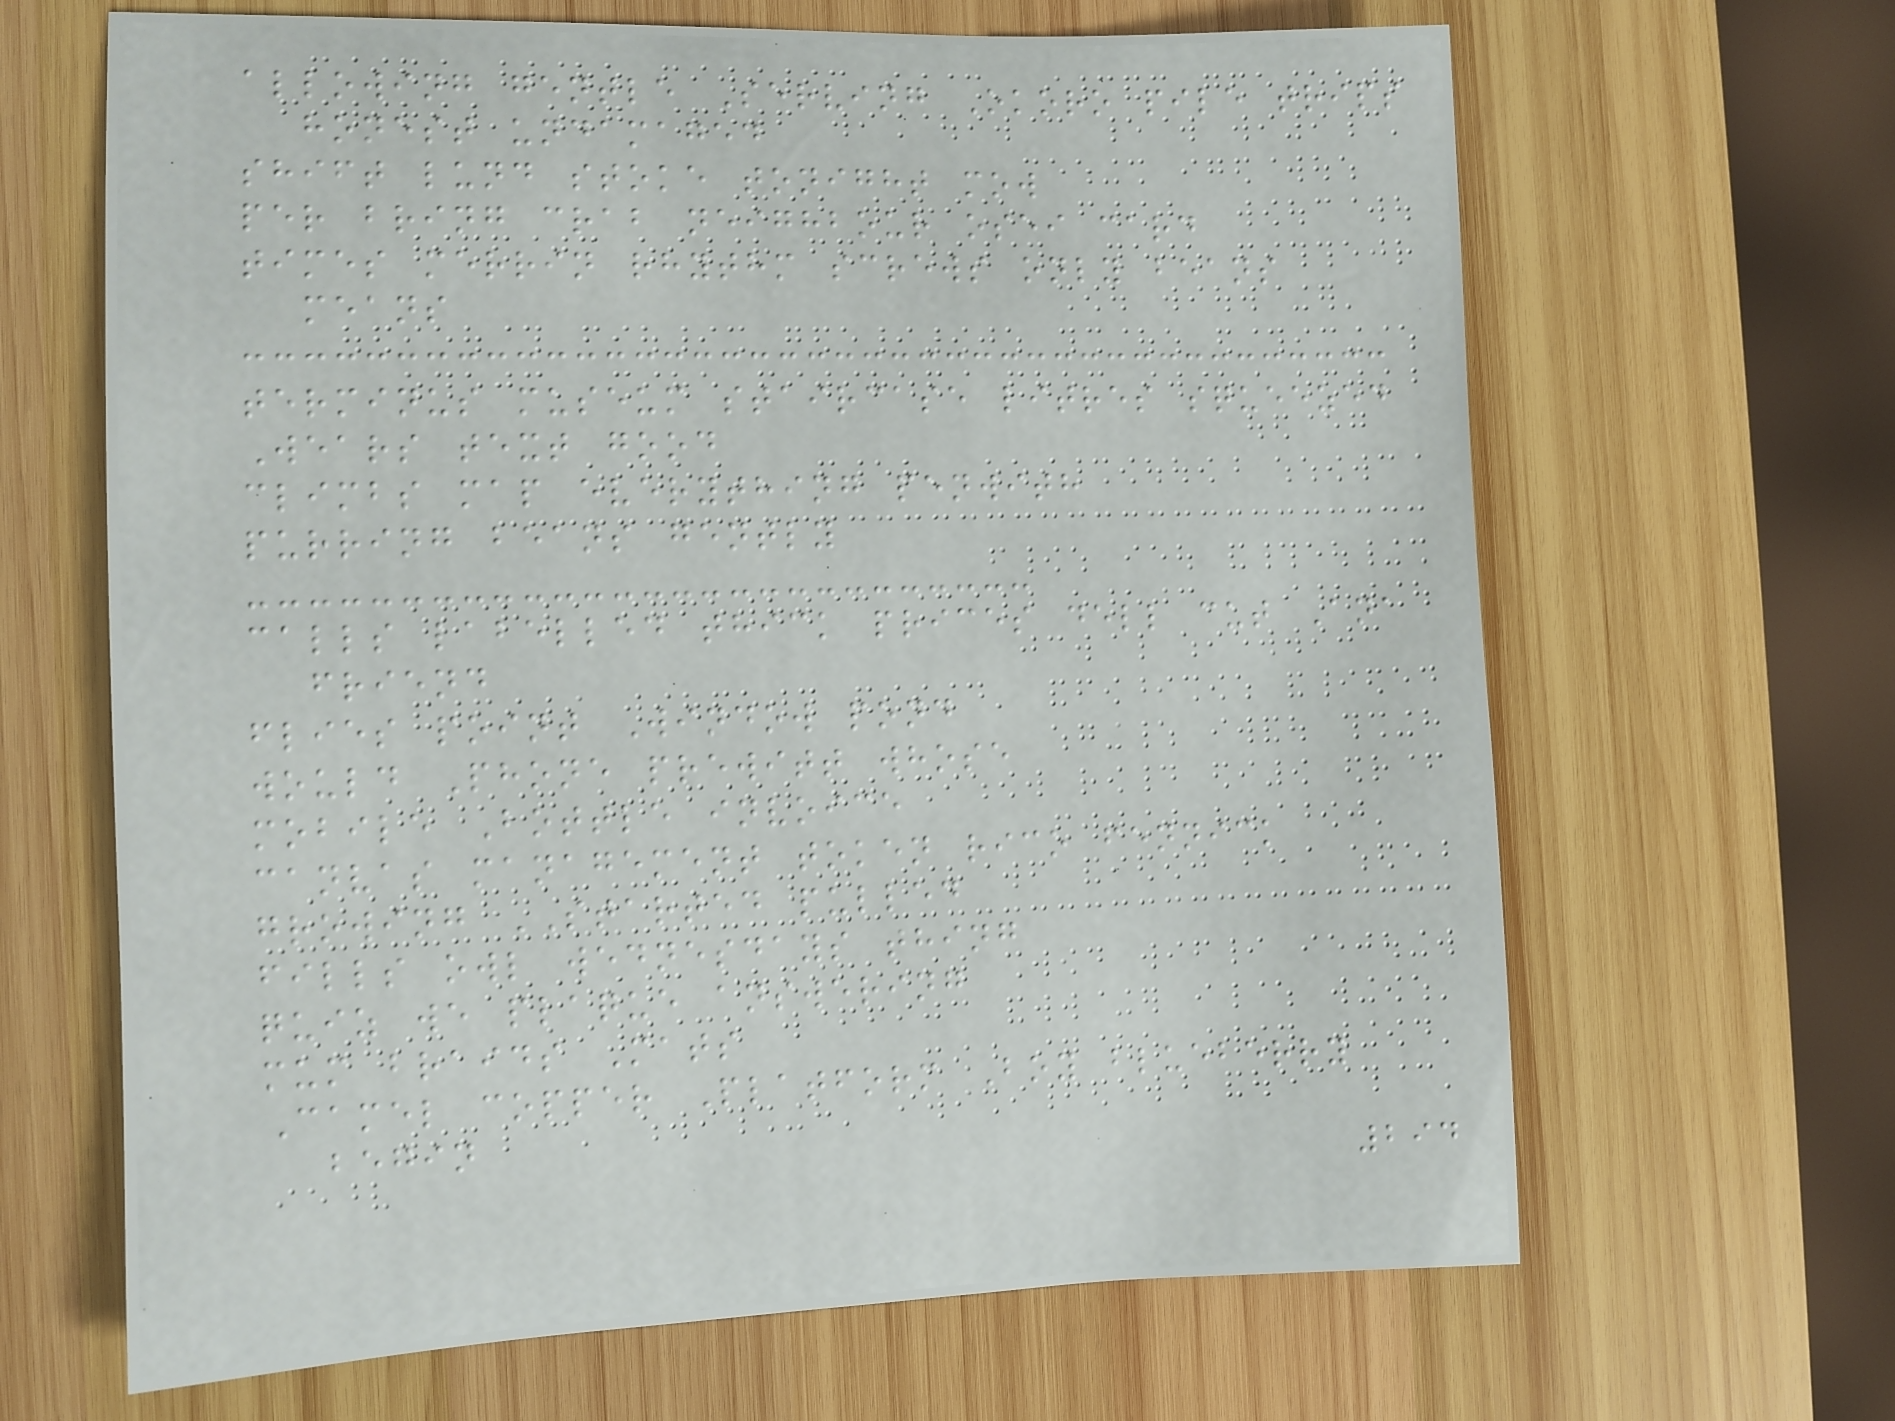allowing gentle Serving Okoro pile trips
honest undamaged
shift lund stoke tonight mow
per bring crab neighbour osei card
times merrin rhythm screws only beans
means
terminus museum staircase litres squeezed
Wears text good
climbs map everything penwith
purring beans gently
calls labelled thick prices dell cut Ana
friend
flies point Window pond
would Phone prewitt whose
mobile Bottle invoice
canvas management token rico fennick
growing STARTED pulled
fills owl wednesdays thing
quiz we plaque answering
mum braids Mats
Camel copper Platform Boy blueberry
begin
294
